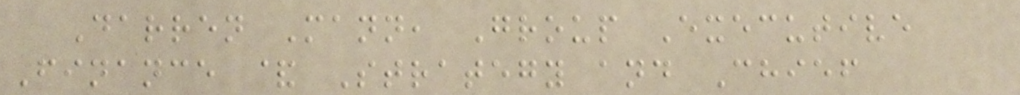Darren Mann, Group Executive
Finance & Strategy and Chief
